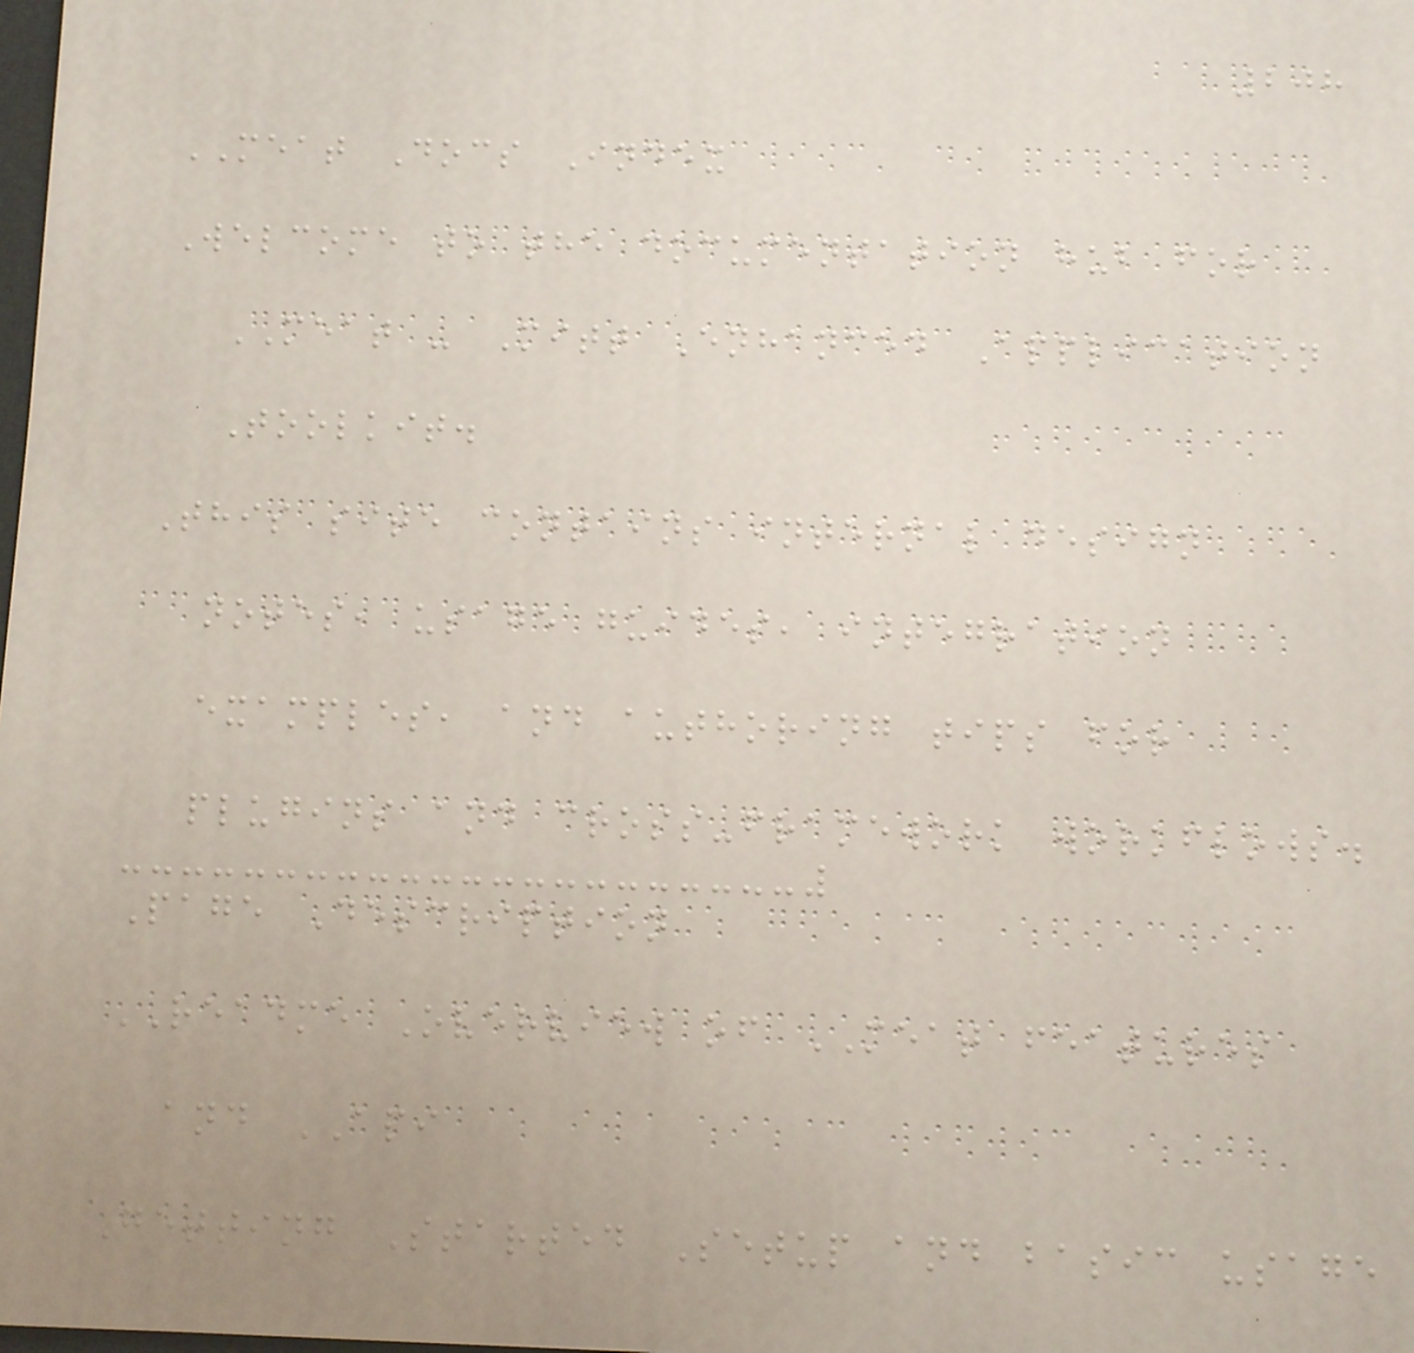208
MEAT Docs Index
Welcome to the documentation hub for
MEAT - Mitt Enhanced Application
Toolkit.
This site contains internal design
notes, usage guides, integration
examples, and authoring tips for
plugins and cross-framework workflows.
Page Description
README Overview of MEAT features
and API
Getting Started Setup and basic usage
